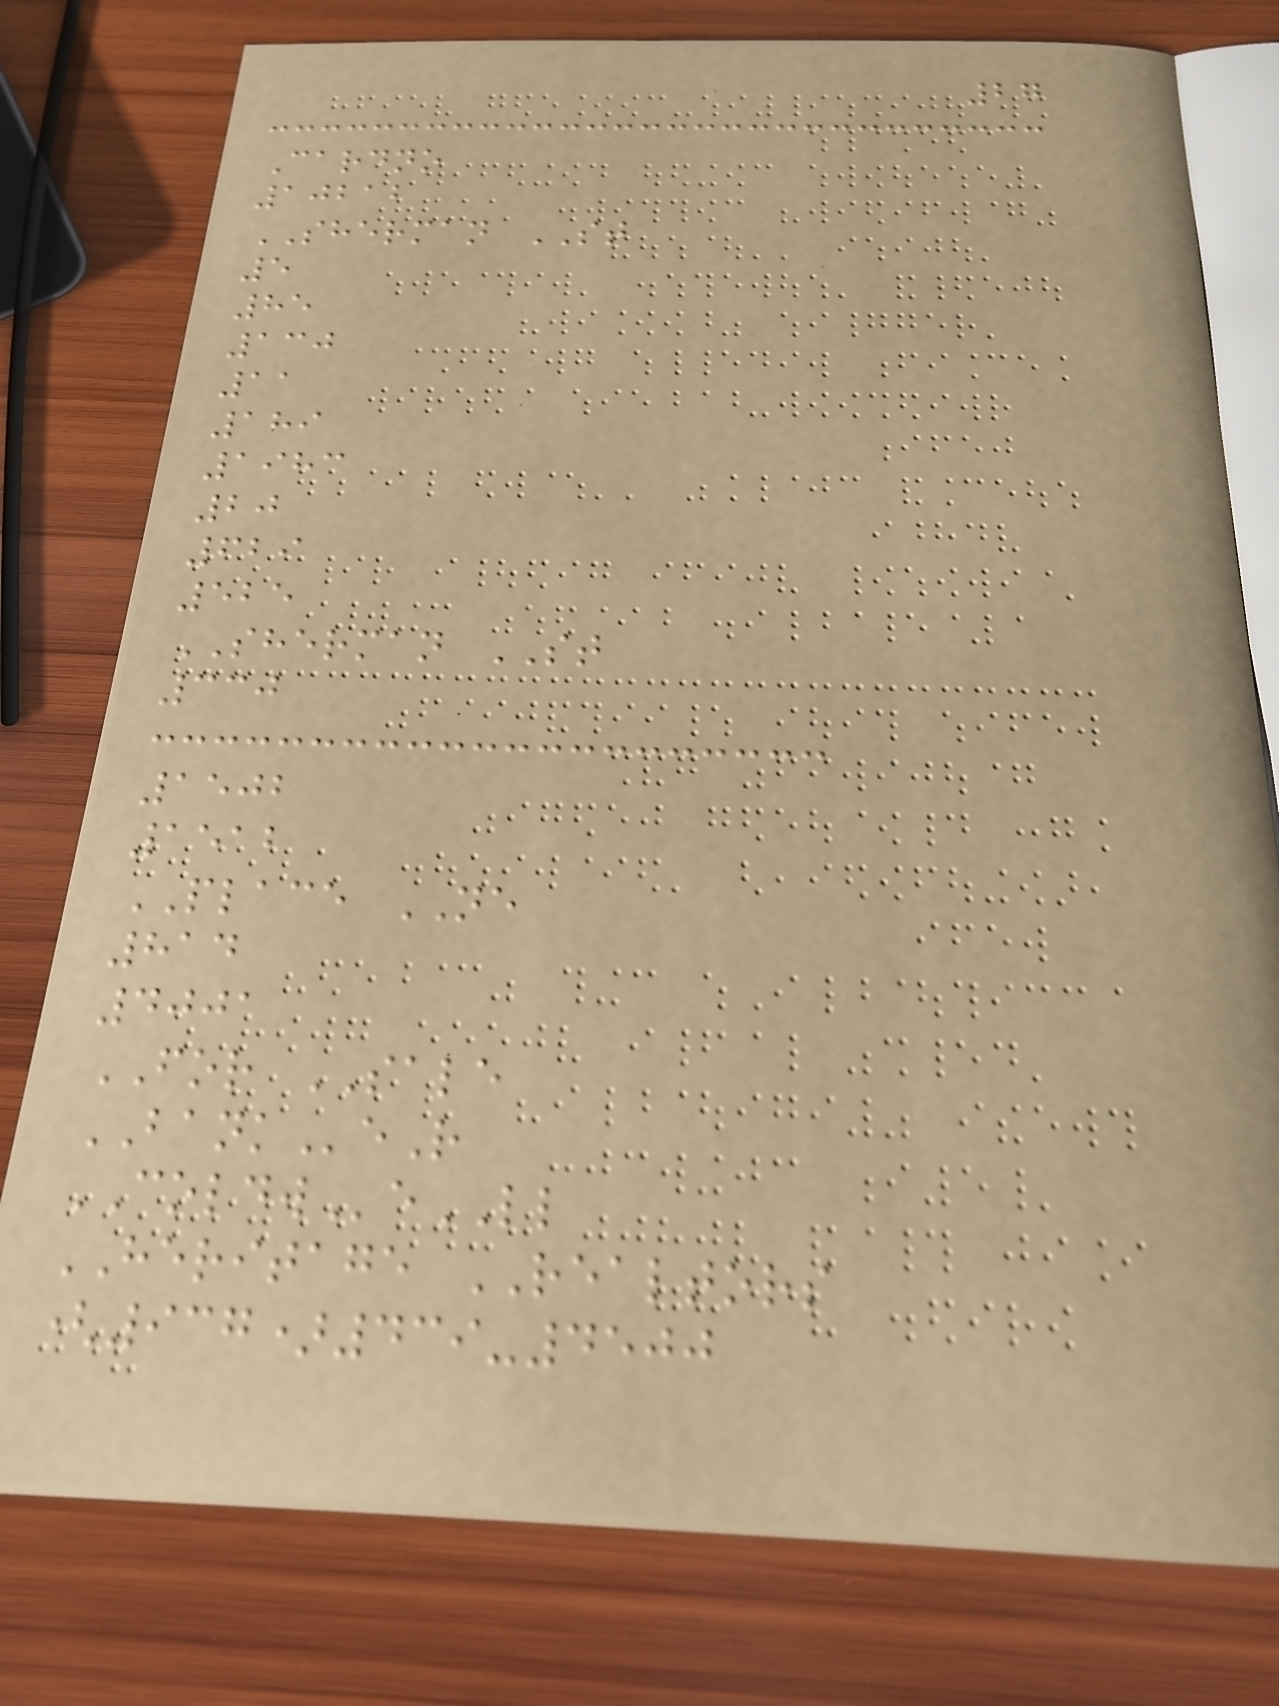27
Cardno
10212
SHERMAN ST
5
85
130
11
189
1983
20
629
525
SHERMAN ST
330
1502
1512
PLACE NE
814
4001
FOR SALE
BANKeR
COLDWeLL
HERITAGE REALTORS
(937)439-4500
